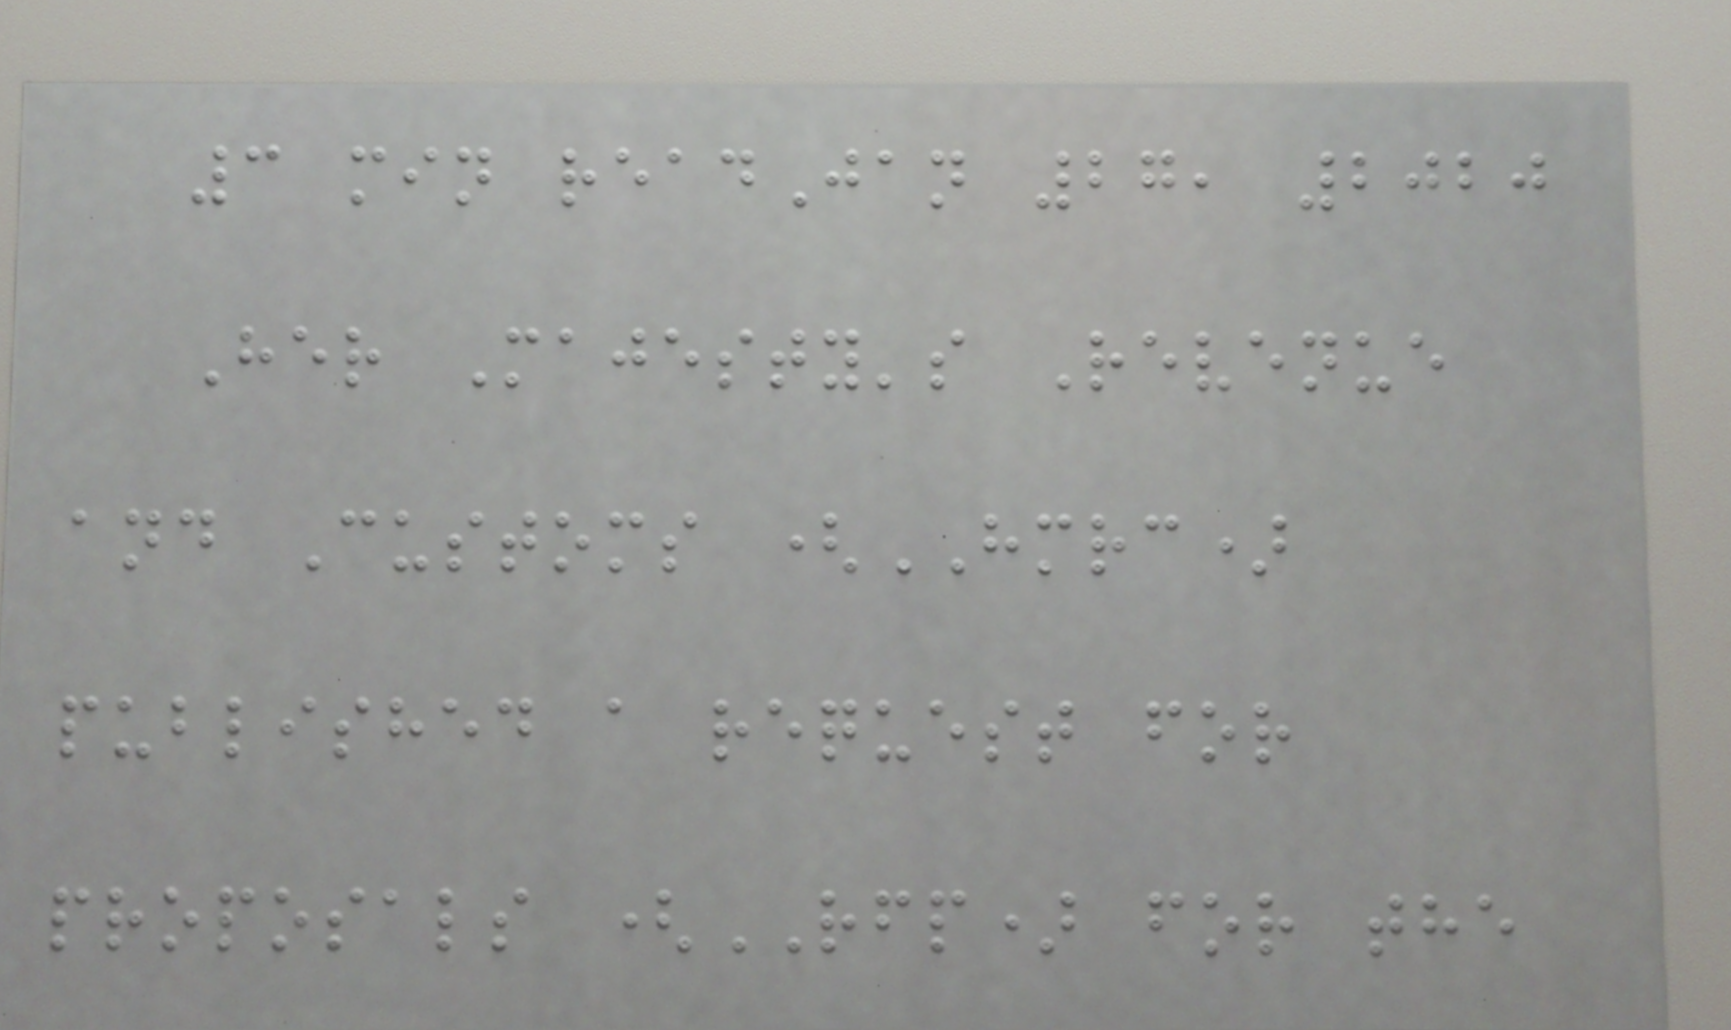3 min readJan 27, 2020
Her Majesty's Revenue
and Customs (HMRC)
published a request for
proposals (RFP) for the
